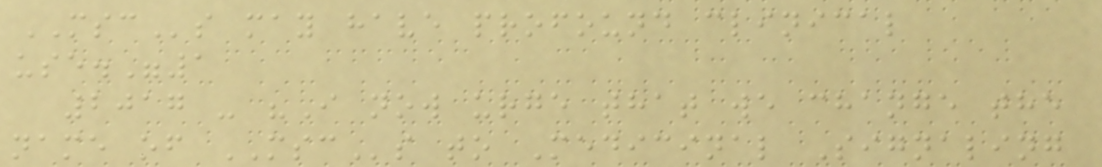MSCs may have profound clinical
use."1
2017 - "I now urge that we change the
name of MSCs to Medicinal Signaling
